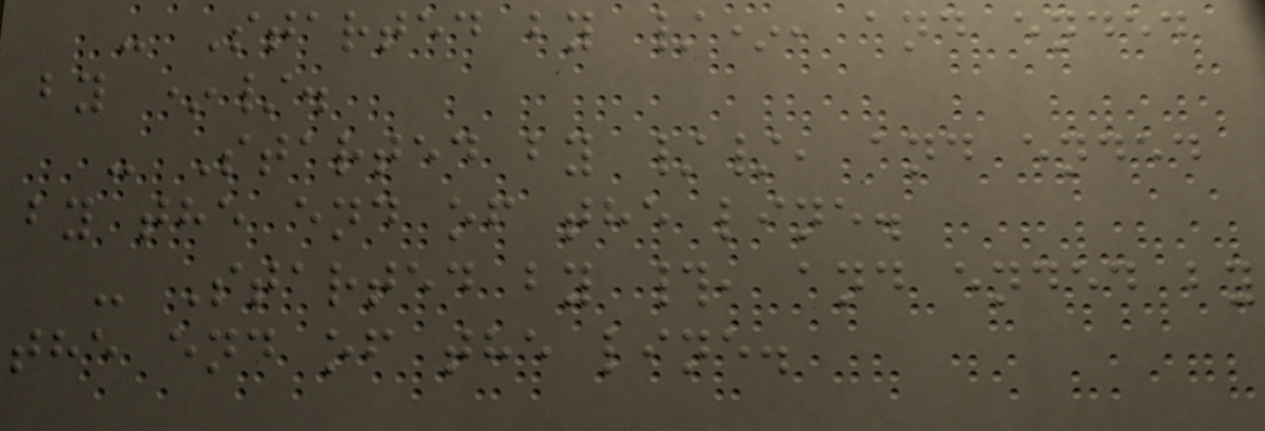- Started by /*, and ended
by */.
- Started by //, and ended
by the end of the line.
- Started by #, and ended by
the end of the line.
